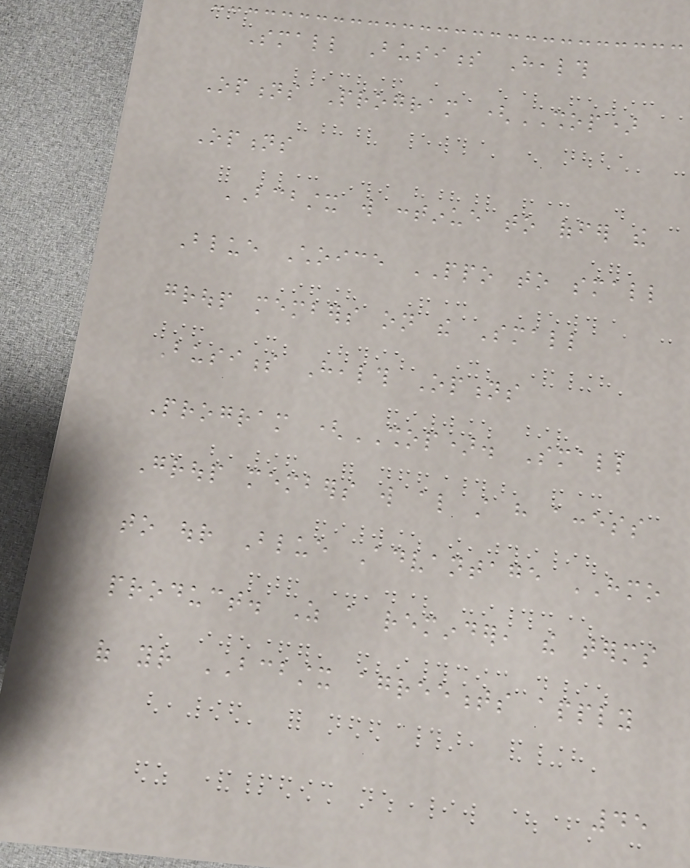Small Business Health
Options Program (SHOP)
Options
BCBSTX will continue to offer the
Blue Choice PPO to small
group members on the Small
Business Health Options
Program (SHOP). Small
Group members will also still have access
to our Blue Advantage HMO
product. As a reminder, the terms
of your BCBSTX agreements apply
45
